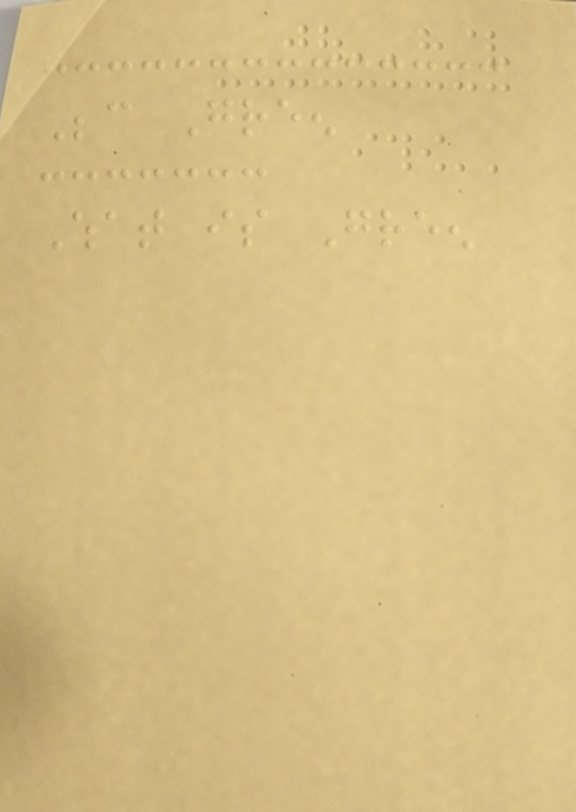Because Green
What is Green
